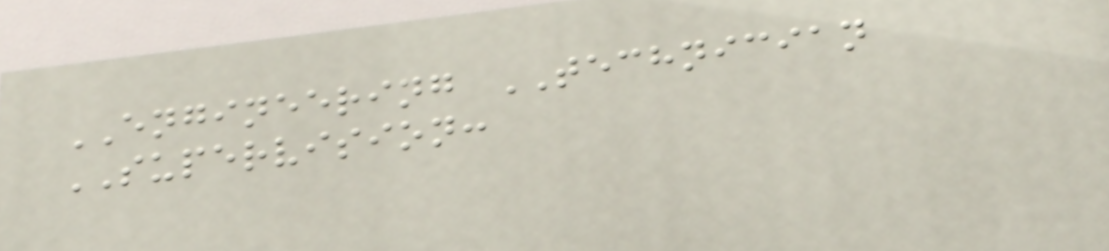ENGINEERING TECHNICIAN
SUPERVISION:
